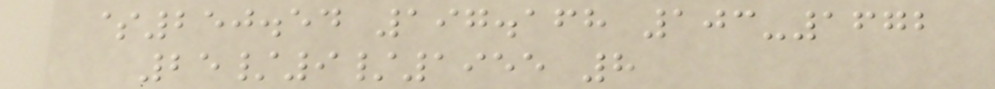$250.54 197.168 103-1672
25/9/1955 8
